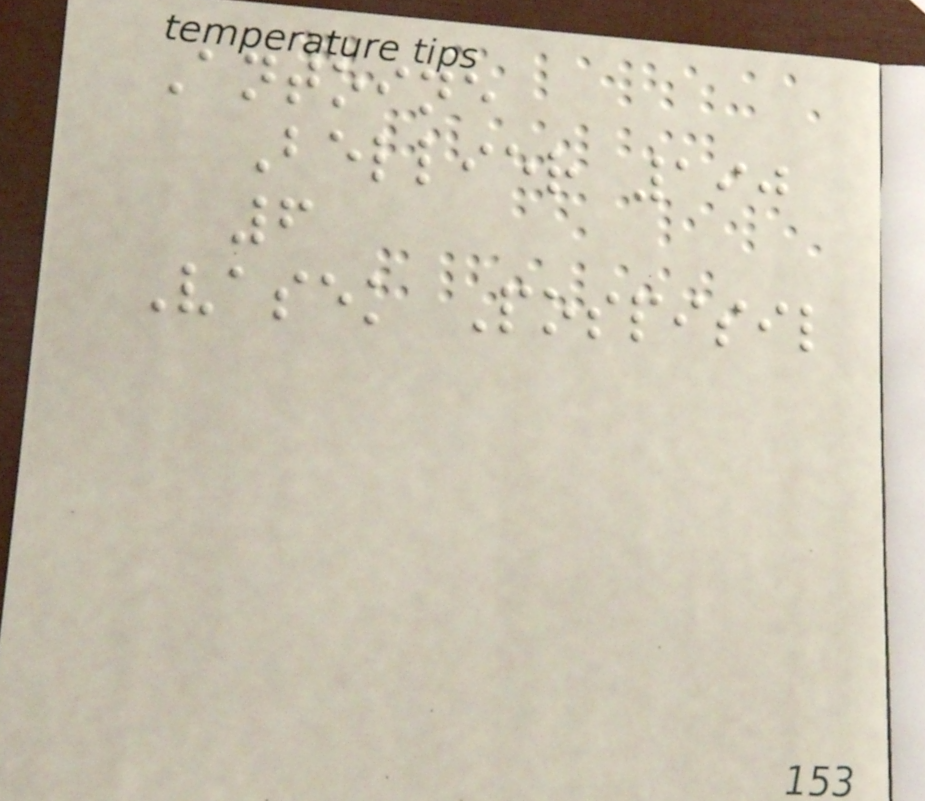Antoine
Bellier 190
6
Vasek Pospisil
